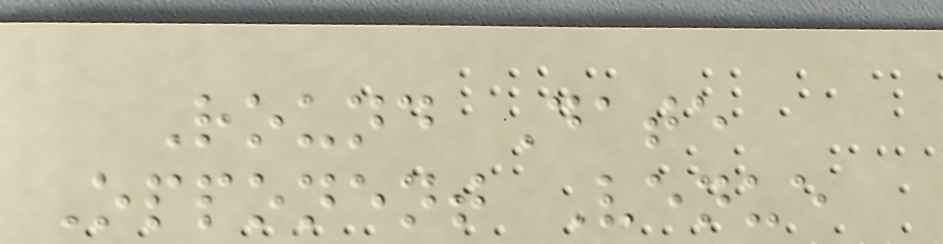Round Date
Opponent Venue
